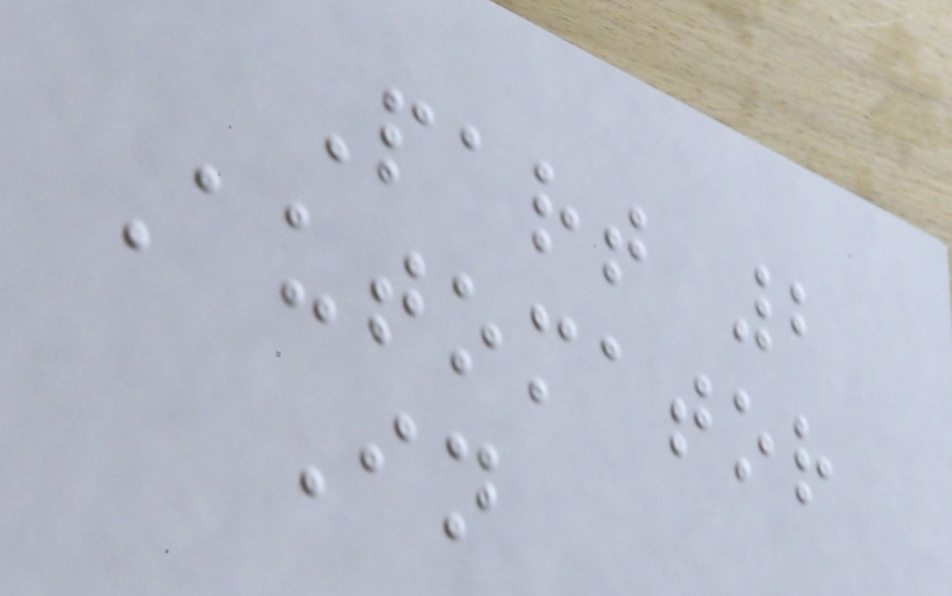Part 2
Automator
In
